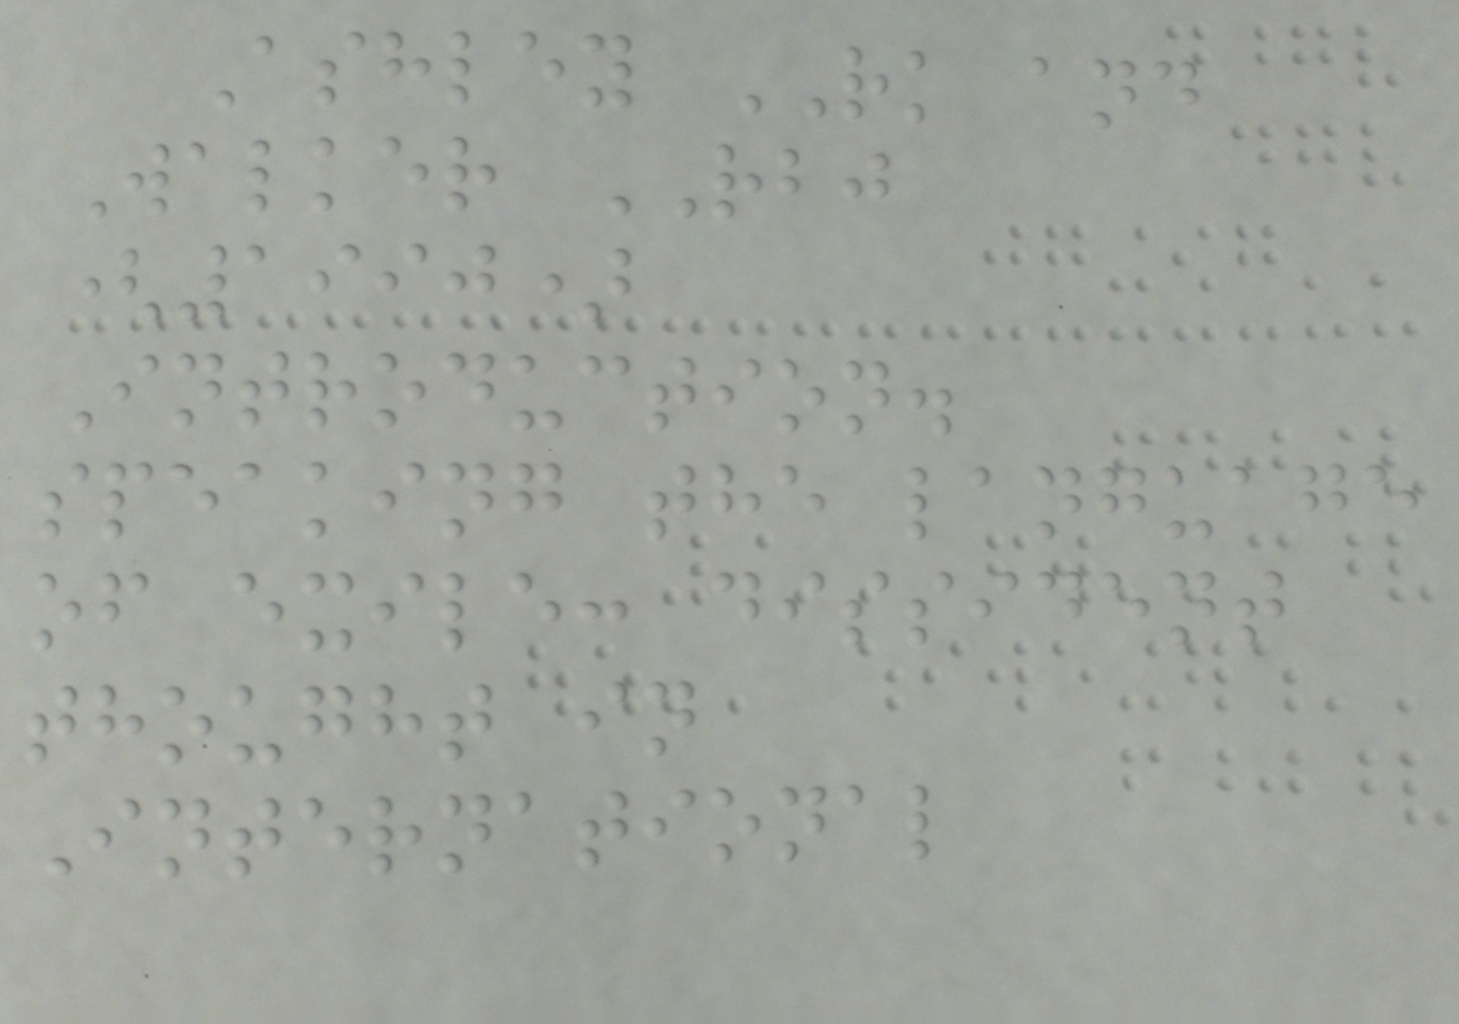Ashley RK and
Walker RBJ
(1990)
Introduction.
speaking the language
of exile: dissident
thought in
International
